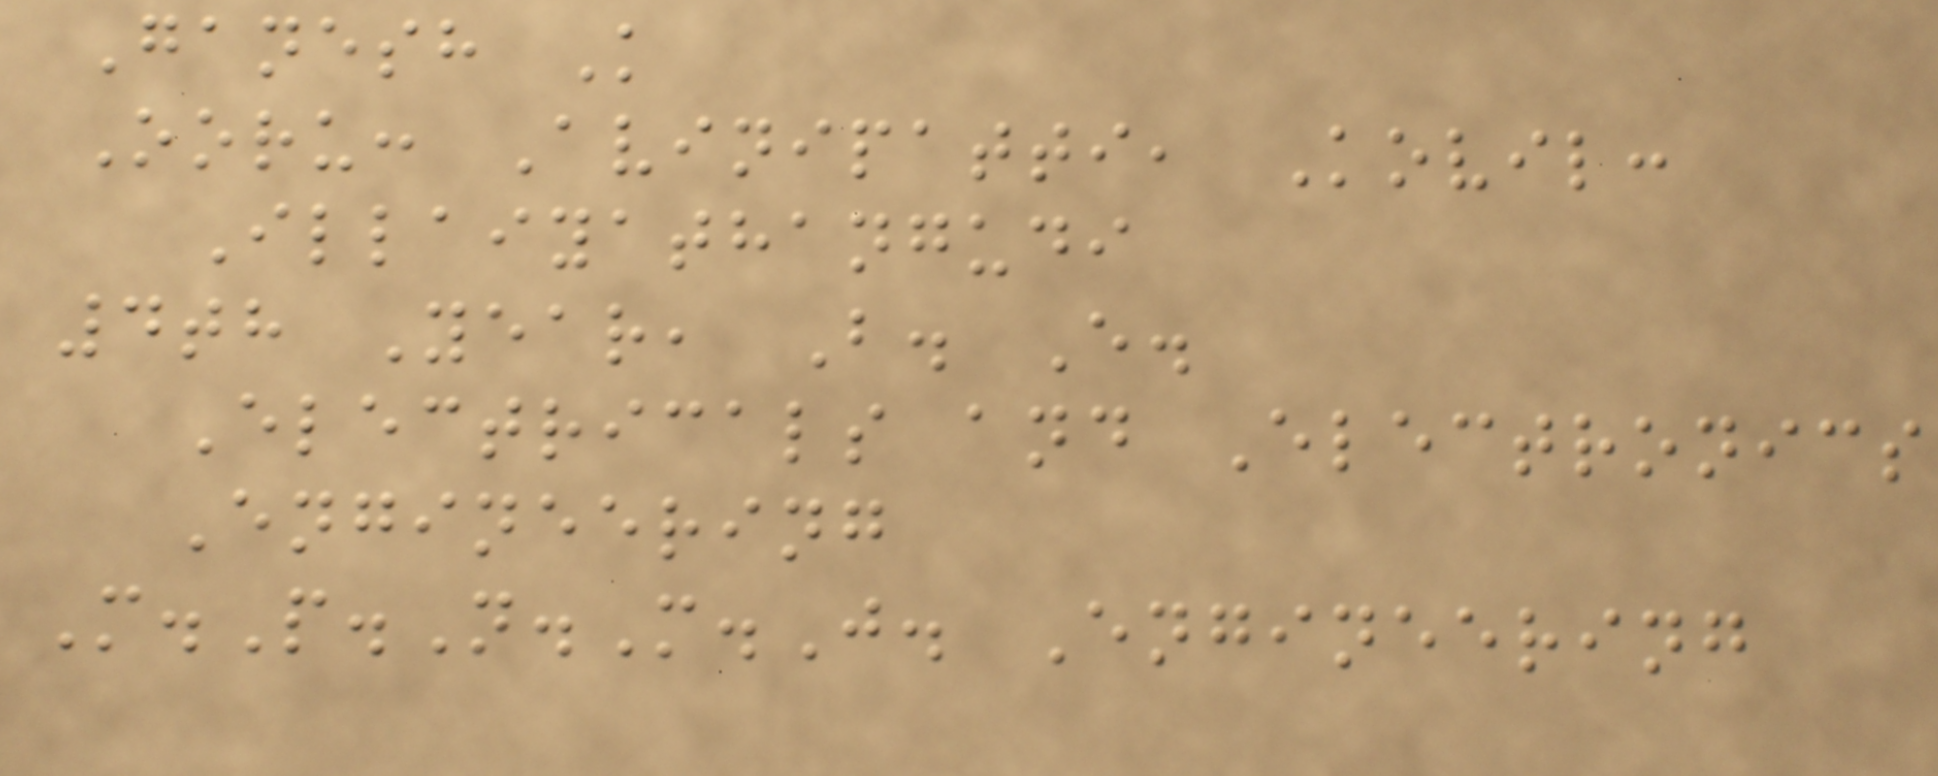Ganesh K
Ooru: Avinipatti, Kovil:
Illaiyathangudi
4th Year, B. E.
Electricals and Electronics
Engineering
M.P.N.M.J. Engineering
